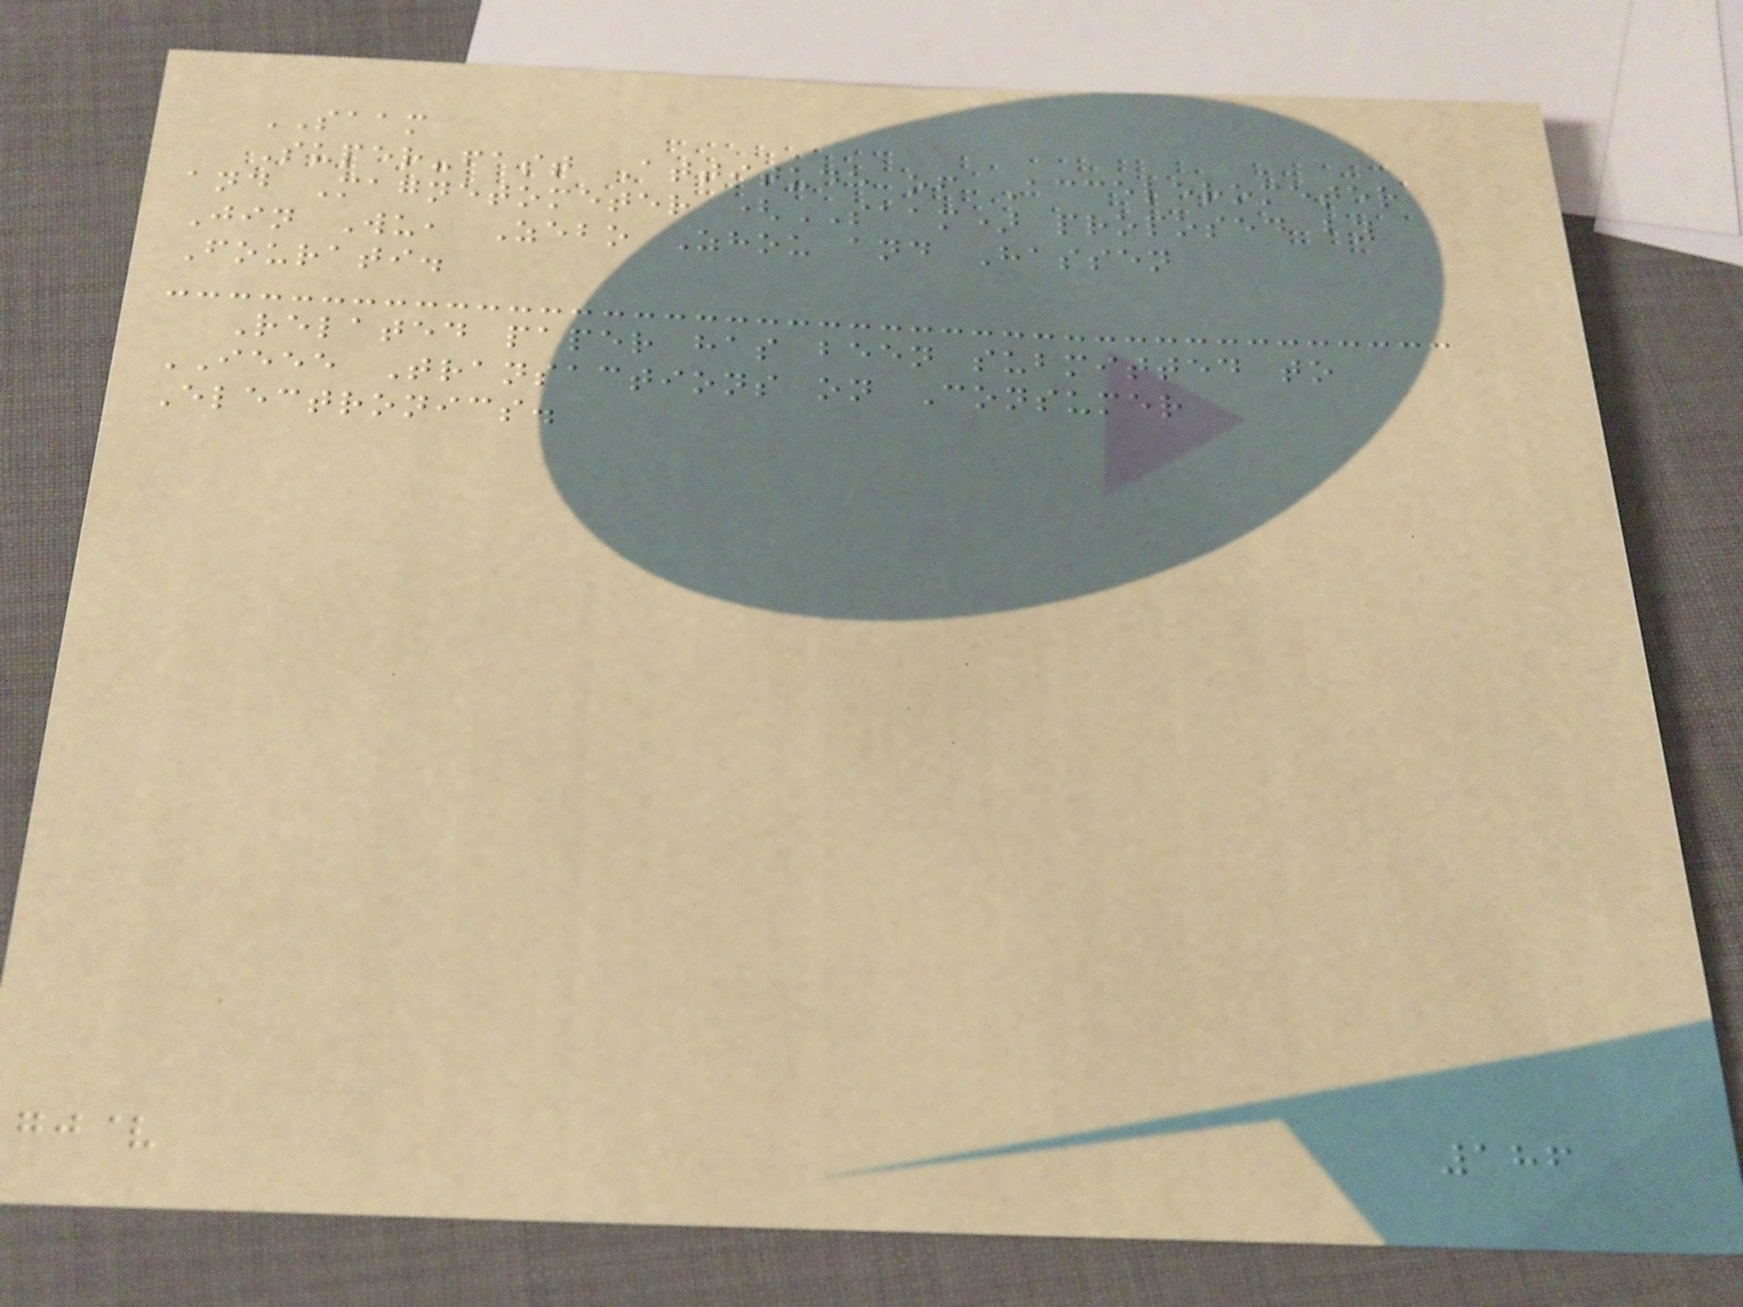SAAM
Super-fast Attitude of Accelerometer
and Magnetometer (SAAM) proposed by
Jin Wu, Zebo Zhou and Hassen
Fourati.
Related paper has been submitted to
IEEE Transactions on Consumer
Electronics.
186
